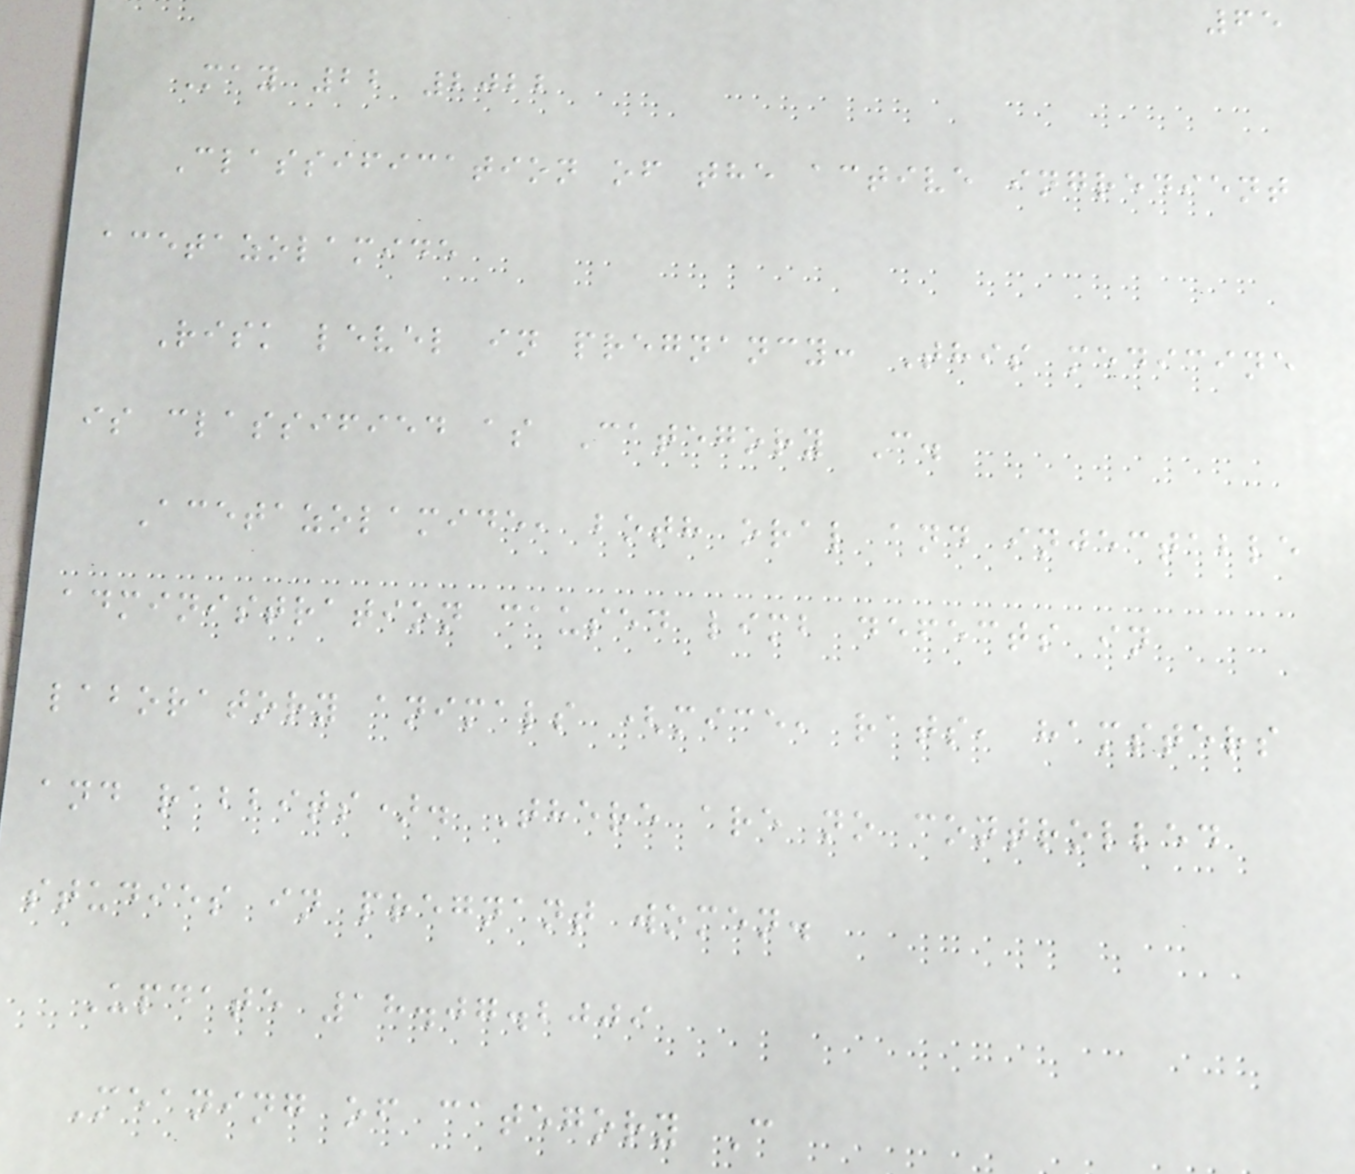65
May 22 2022
Classification of the active ingredient
acetazolamide
Risk level in pregnancy: This medicine
is classified as Category C.
Acetazolamide, both oral and injectable
administration caused limb defects in
laboratory animals (mice, rats, hamsters
and rabbits). There are no controlled
studies in pregnant women.
Update 18.07.2009
Meaning of category C
